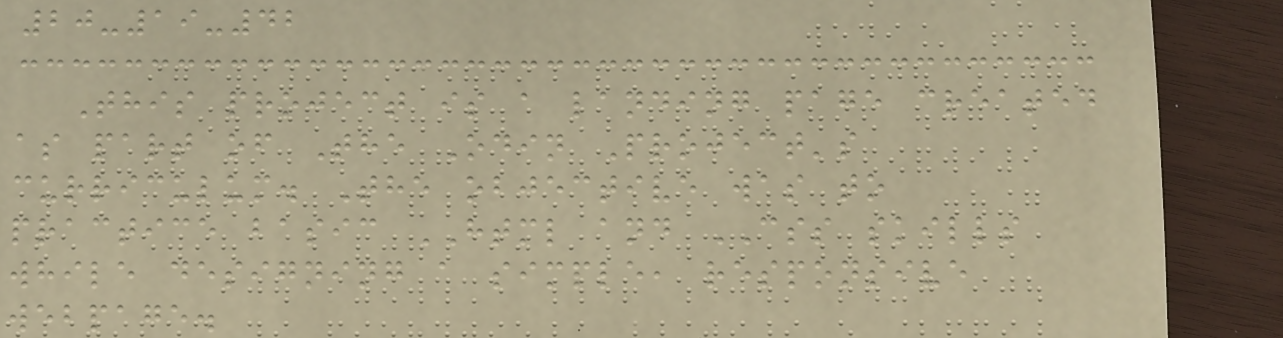20-19-42
This project is a landing page created
as part of The Odin Project's
curriculum. The objective was to
practice basic HTML and CSS skills
while designing a simple, responsive
webpage.
